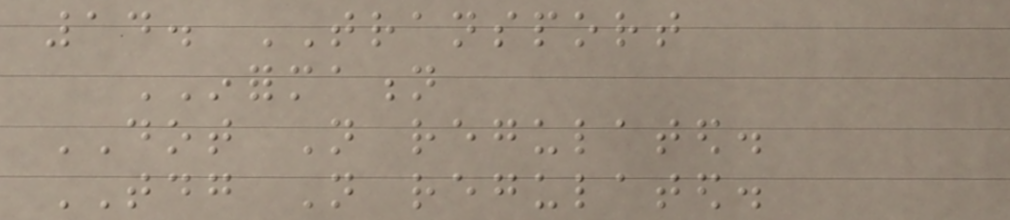14. TRANSPORT
INFORMATION
DOT Not regulated.
TDG Not regulated.
